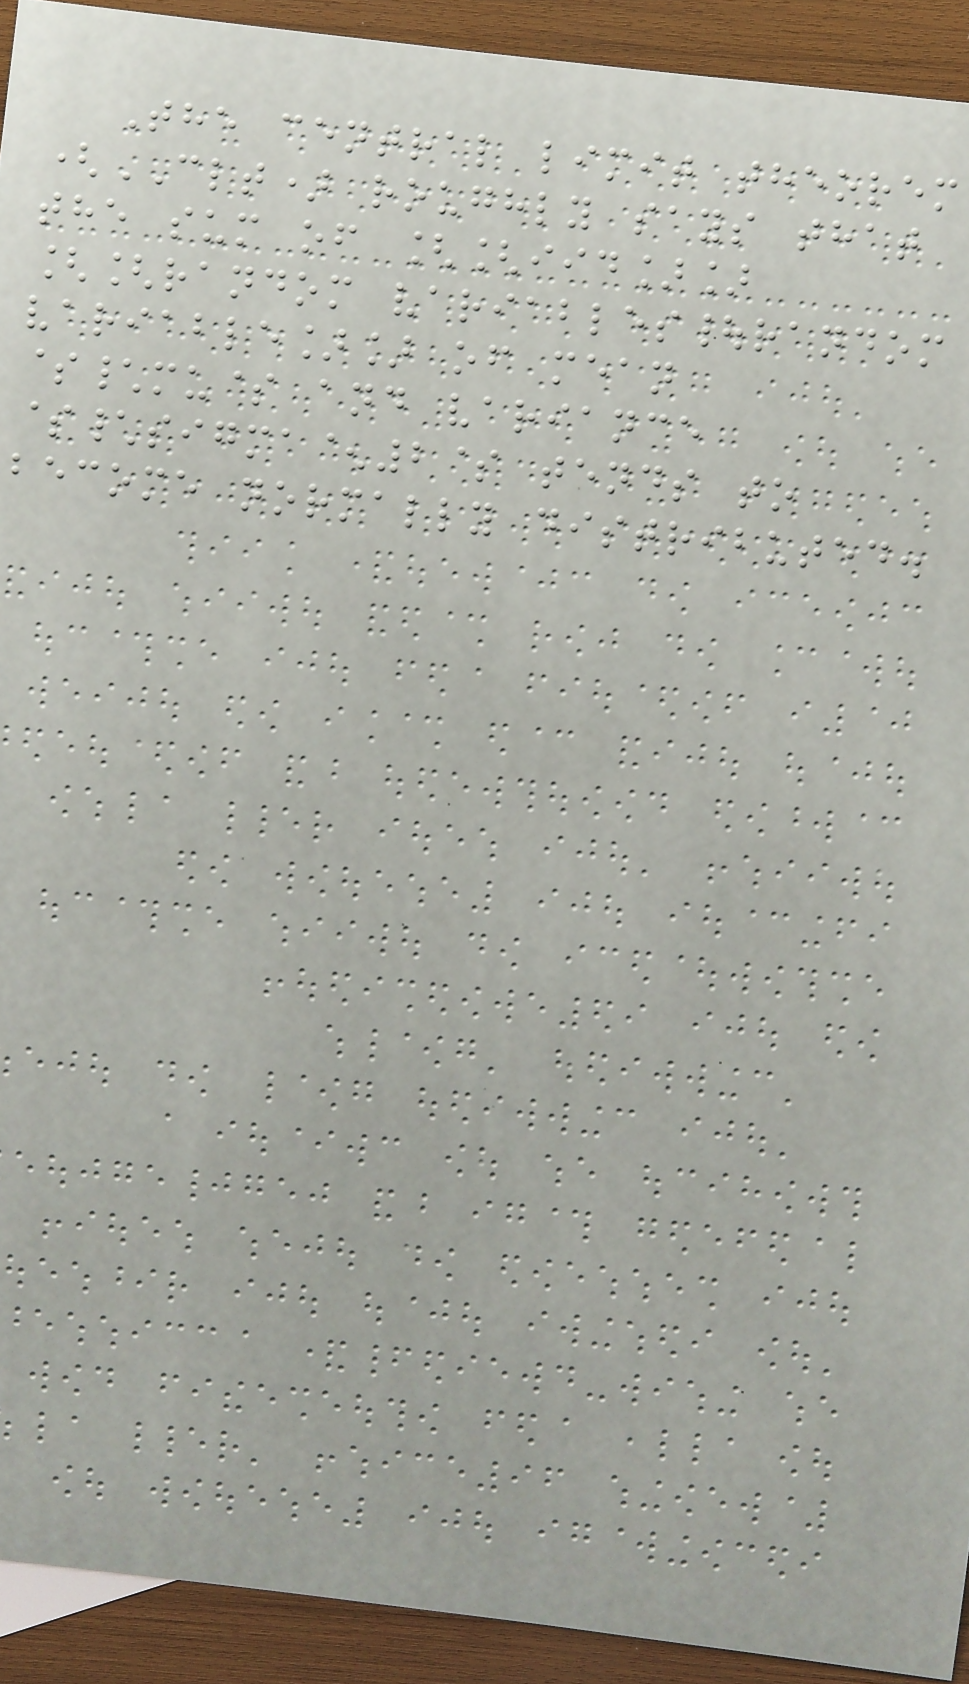The central limit theorem
(CLT) roughly says that
the sum of [[iid]]
[[random variables|random
variable]] of mean
$\mu$ and variance
$\sigma^2$ tends to
become normally distributed.
